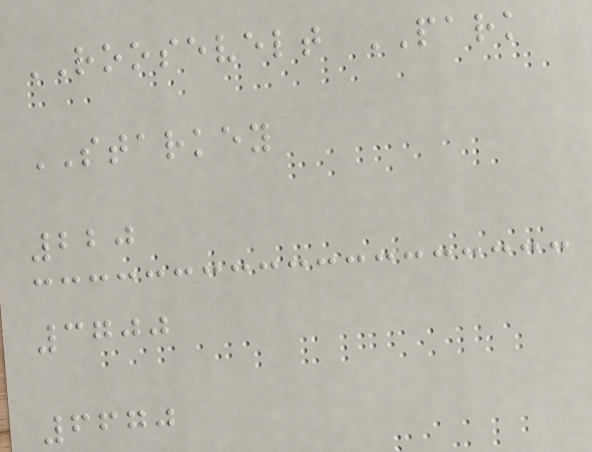ROOSEVELT PARK
STARKEY
220
3700
6670
